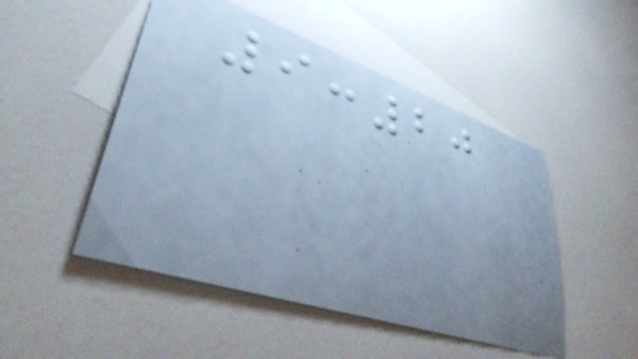9:20
